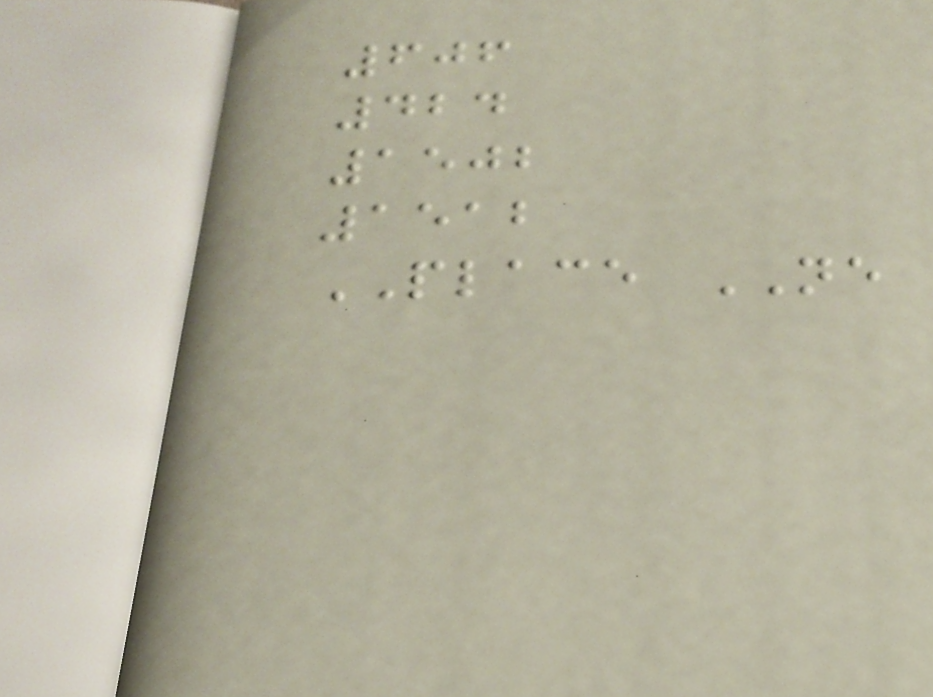606
424
1502
1512
PLACE NE
